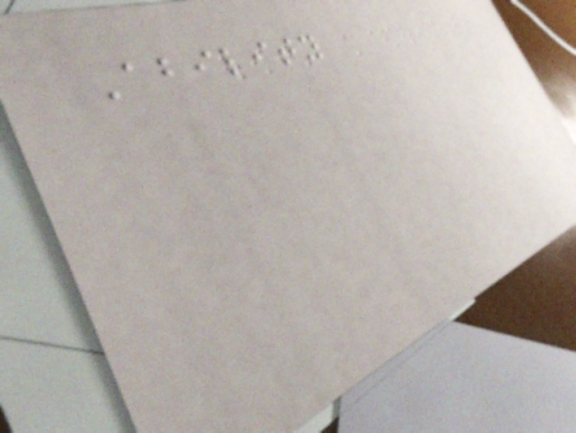Ability
